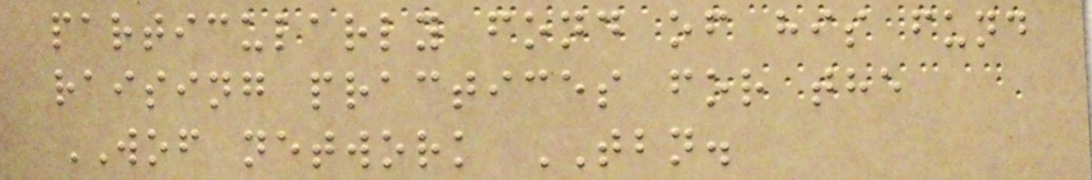particularly fond of his fund
raising practices for the
WOF network TBN.
